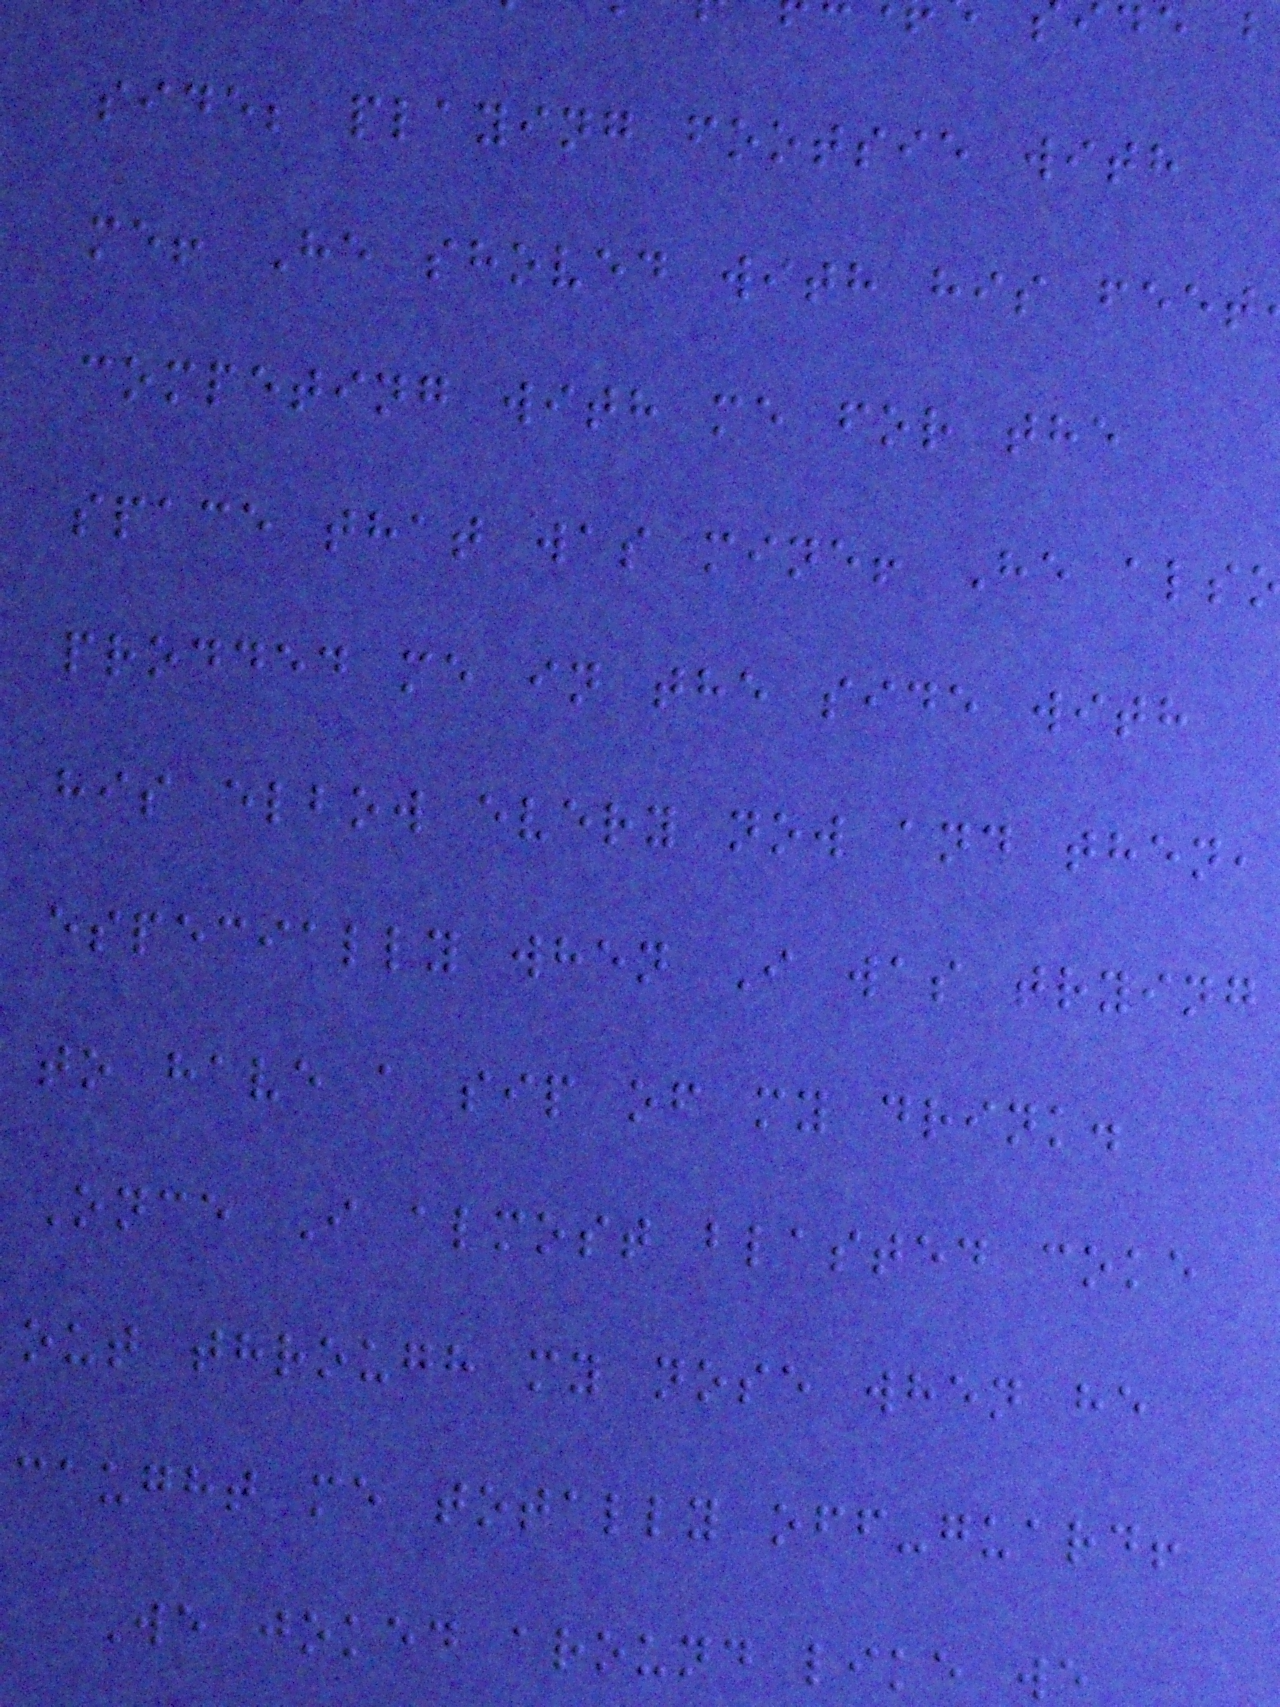side; playing footsie with
me! He shoved with his feet
competing with me for the
space that was mine! He als
prodded me in the side with
his elbow every now and then,
especially when I was trying
to have a sip of my drink.
Once I almost blasted coke
out through my nose when he
caught me totally off-guard!
We joked around like we
